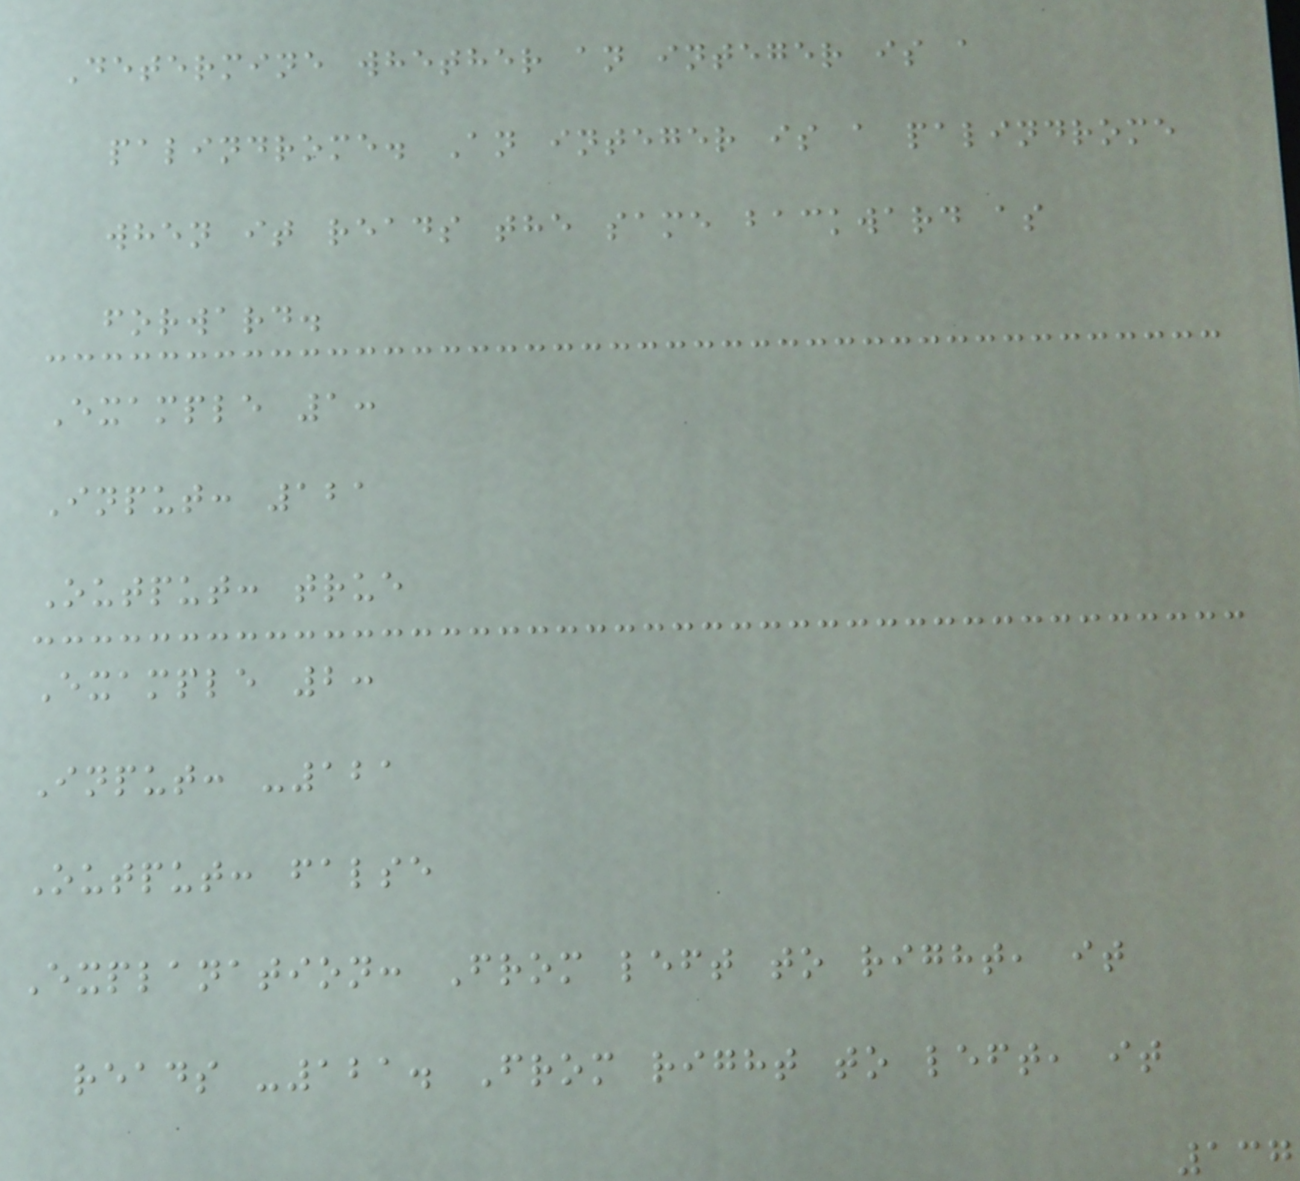Determine whether an integer is a
palindrome. An integer is a palindrome
when it reads the same backward as
forward.
Example 1:
Input: 121
Output: true
Example 2:
Input: -121
Output: false
Explanation: From left to right, it
reads -121. From right to left, it
137
